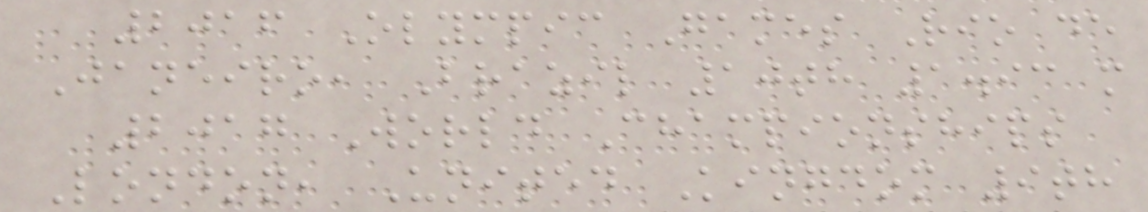2016 Olympic Games Rio de
Janeiro, Brazil 10th 1.93 m
2017 World Championships
London, United Kingdom 9th
